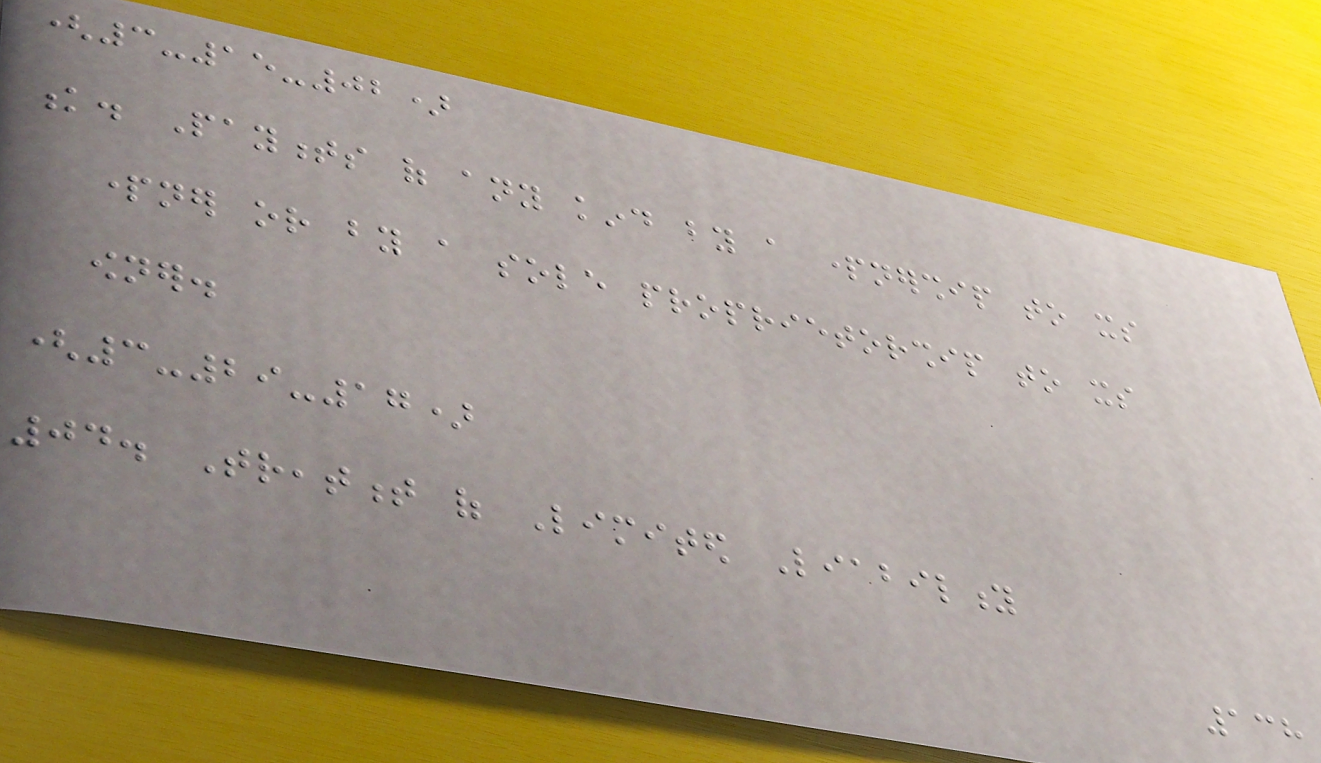(3-15-02)
k. Payments of any kind by a partnership to its
partner or by a sole proprietorship to its
owner.
(3-29-17)
04. Treatment of Limited Liability
138
